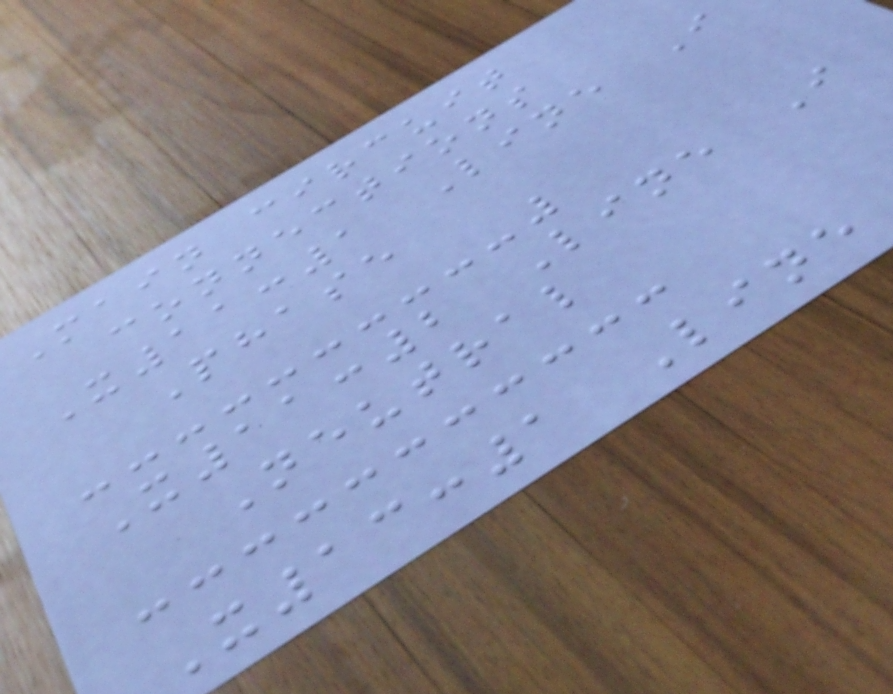Main circuit
connections
X11:1 Line I
Phase
X11:2 Line I
Neutral
X13:1 Line
